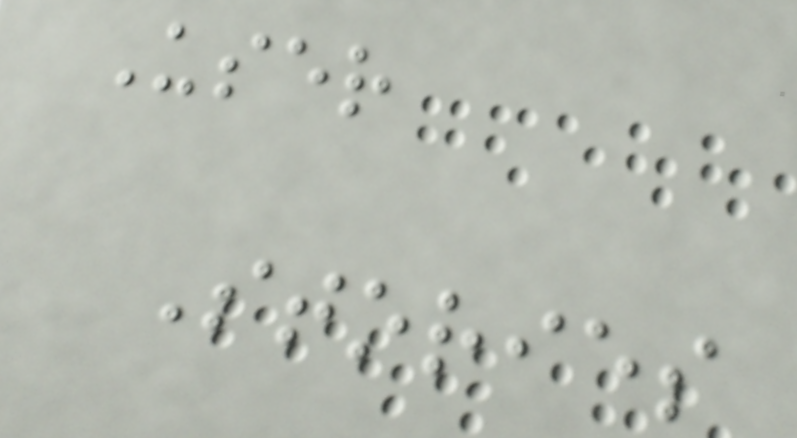User
Stories
